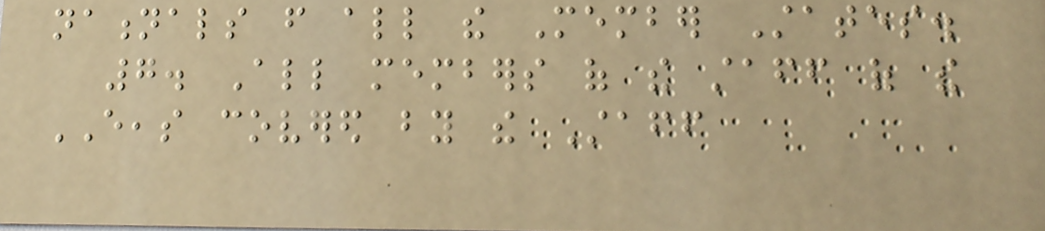nationals from all the Member States.
7. All members of the staff of the
EEAS covered by the Staff
